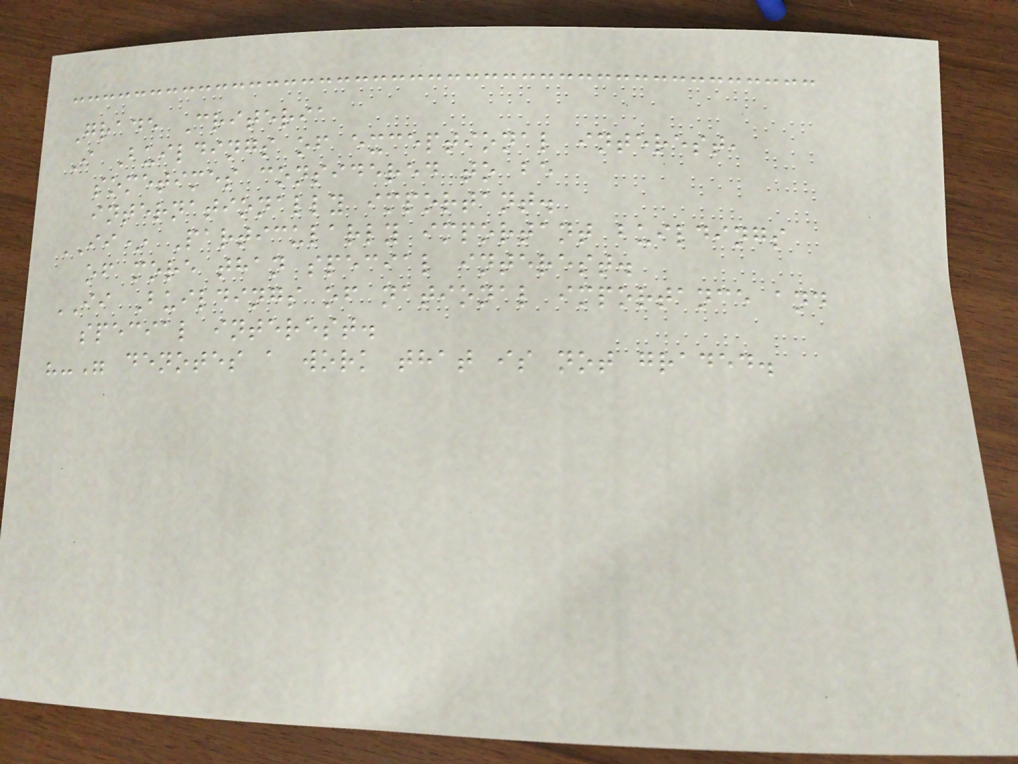Grade Criteria
I Buildings of exceptional interest,
sometimes considered to be
internationally important.
II* Particularly important buildings
of more than special interest.
II Buildings of national importance and
special interest.
"-" denotes a work that is not graded.
